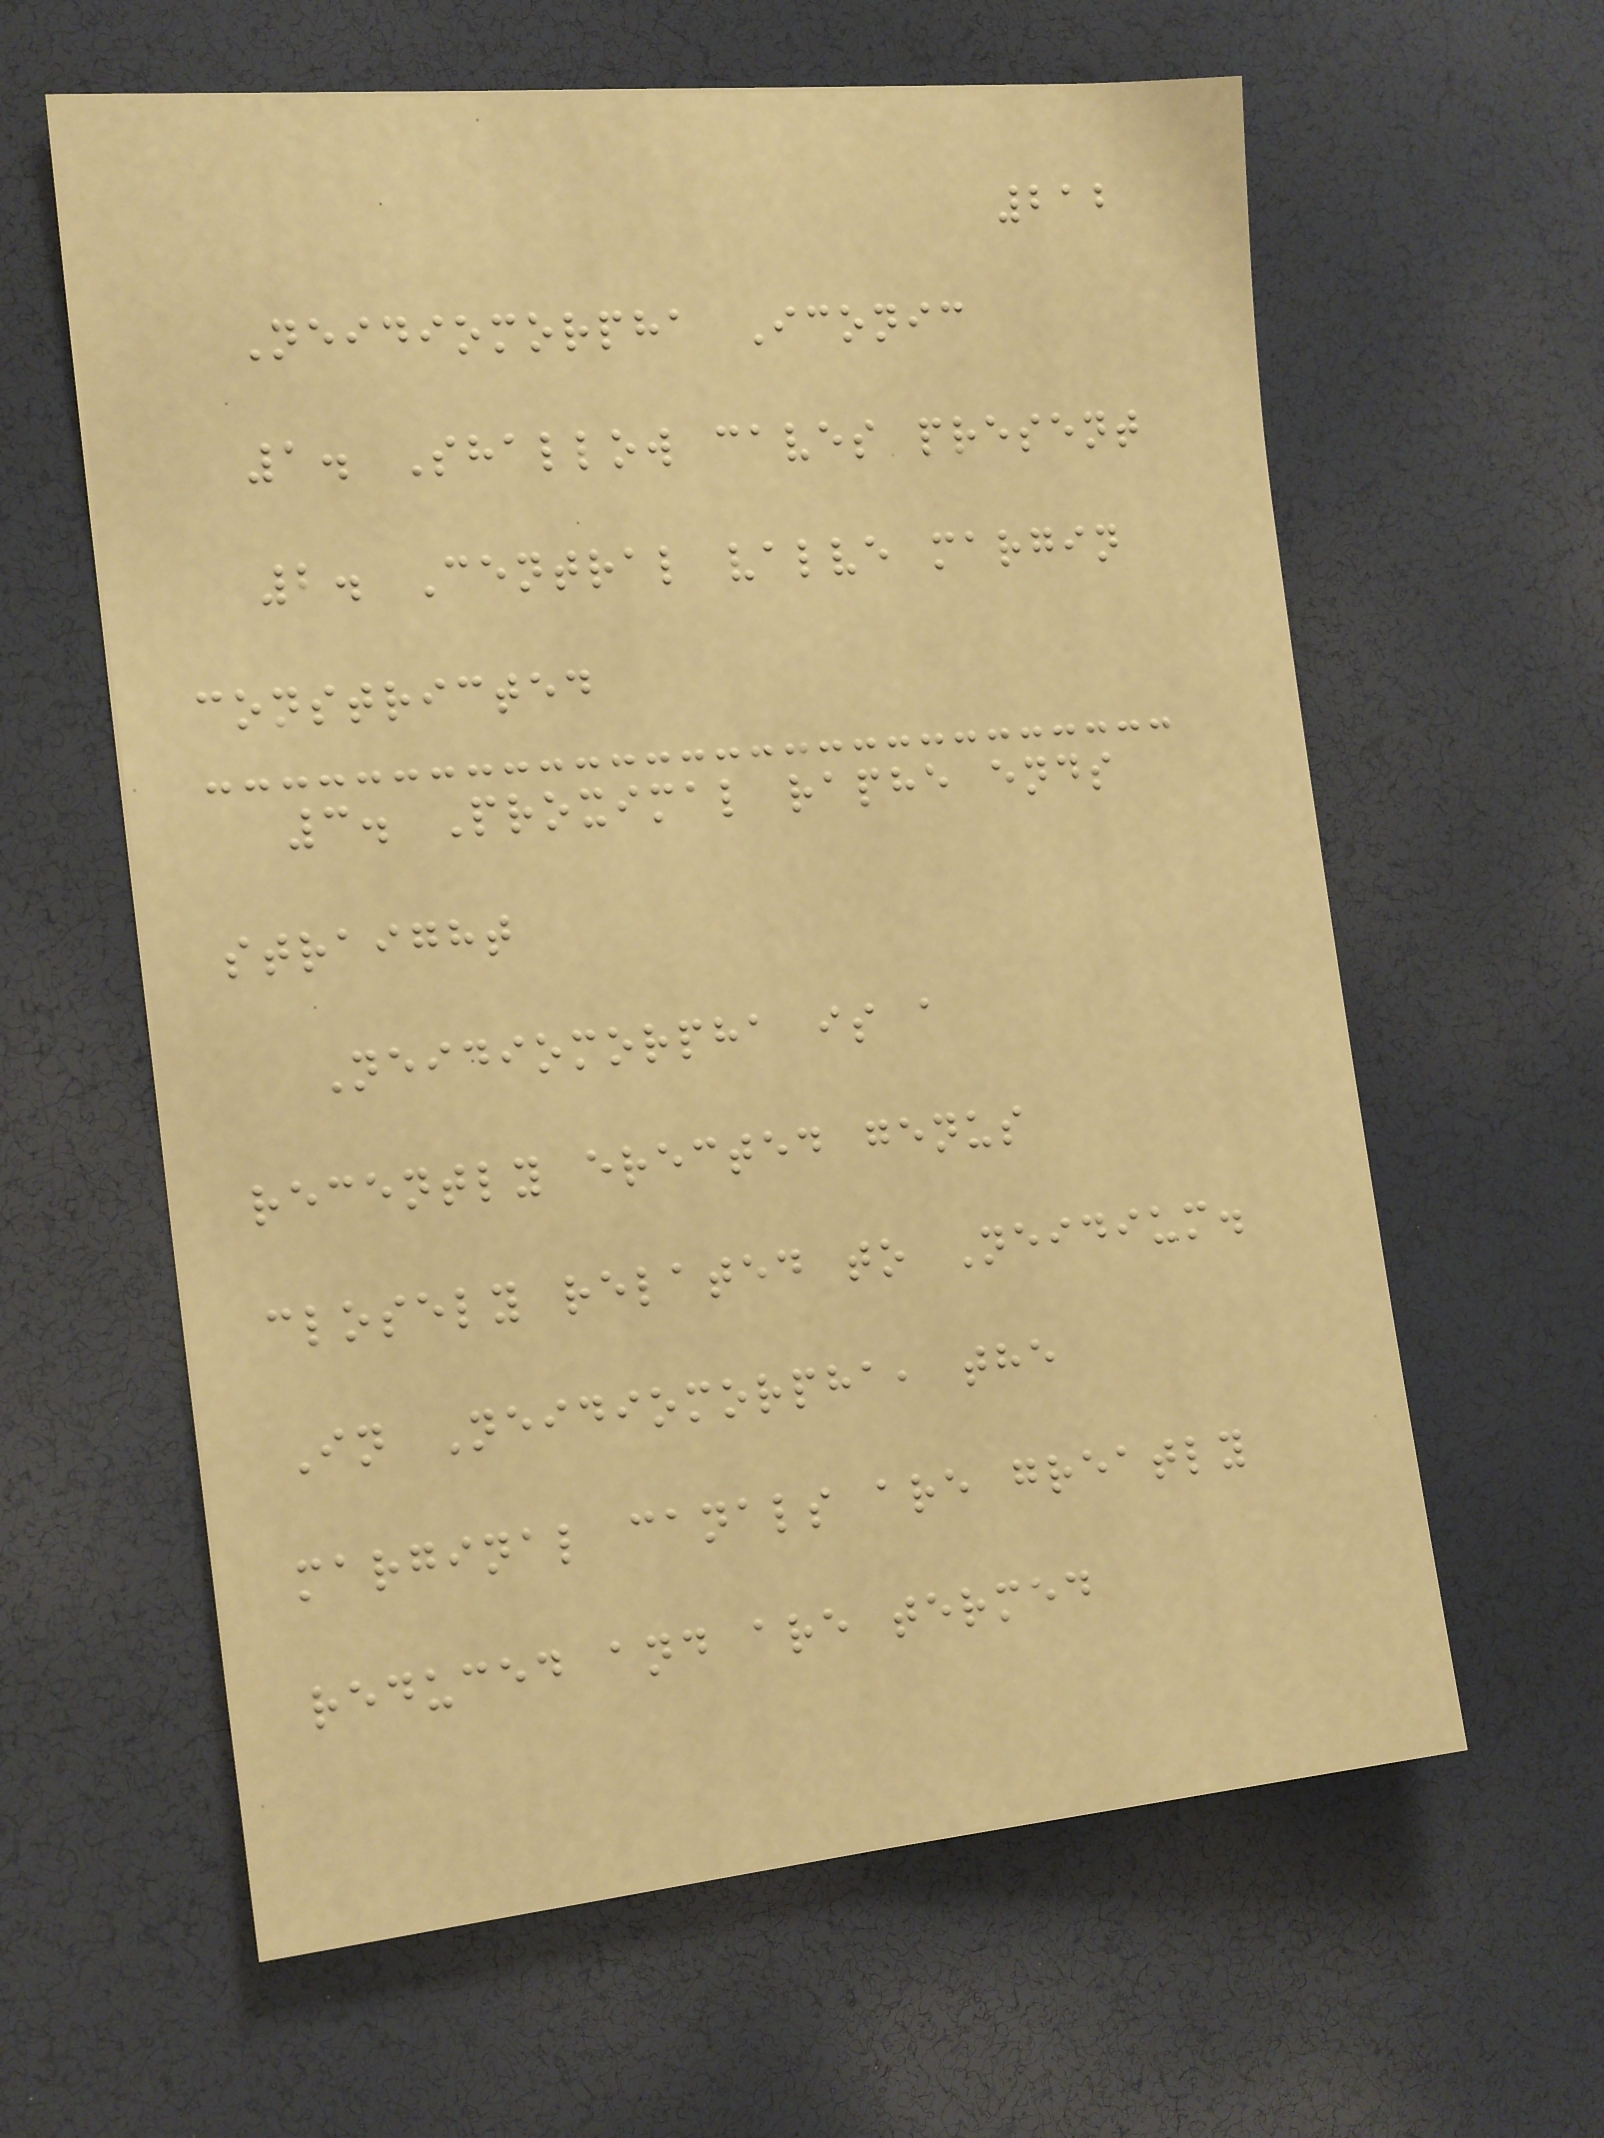212
Neidiomorpha Iconic
1. Shallow caves present
2. Central valve margin
constricted
3. Proximal raphe ends
straight
Neidiomorpha is a
recently erected genus
closely related to Neidium.
In Neidiomorpha, the
marginal canals are greatly
reduced and are termed
